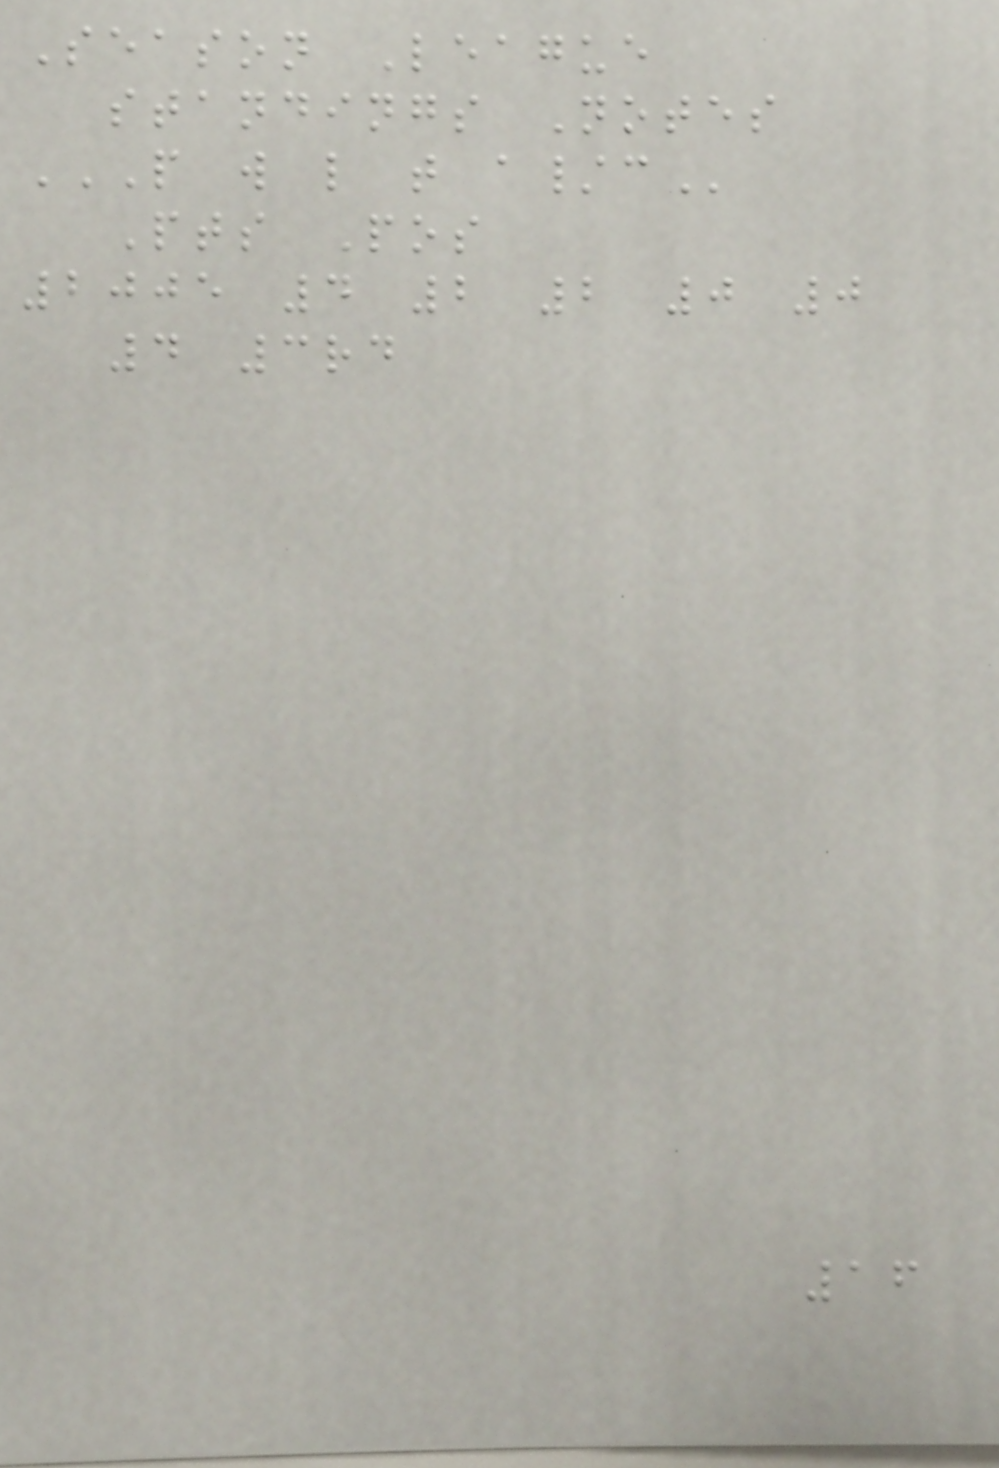Season League
standings Notes
P W L T A/C
Pts Pos
2005 4 2 2 0 0
4 3rd
16
